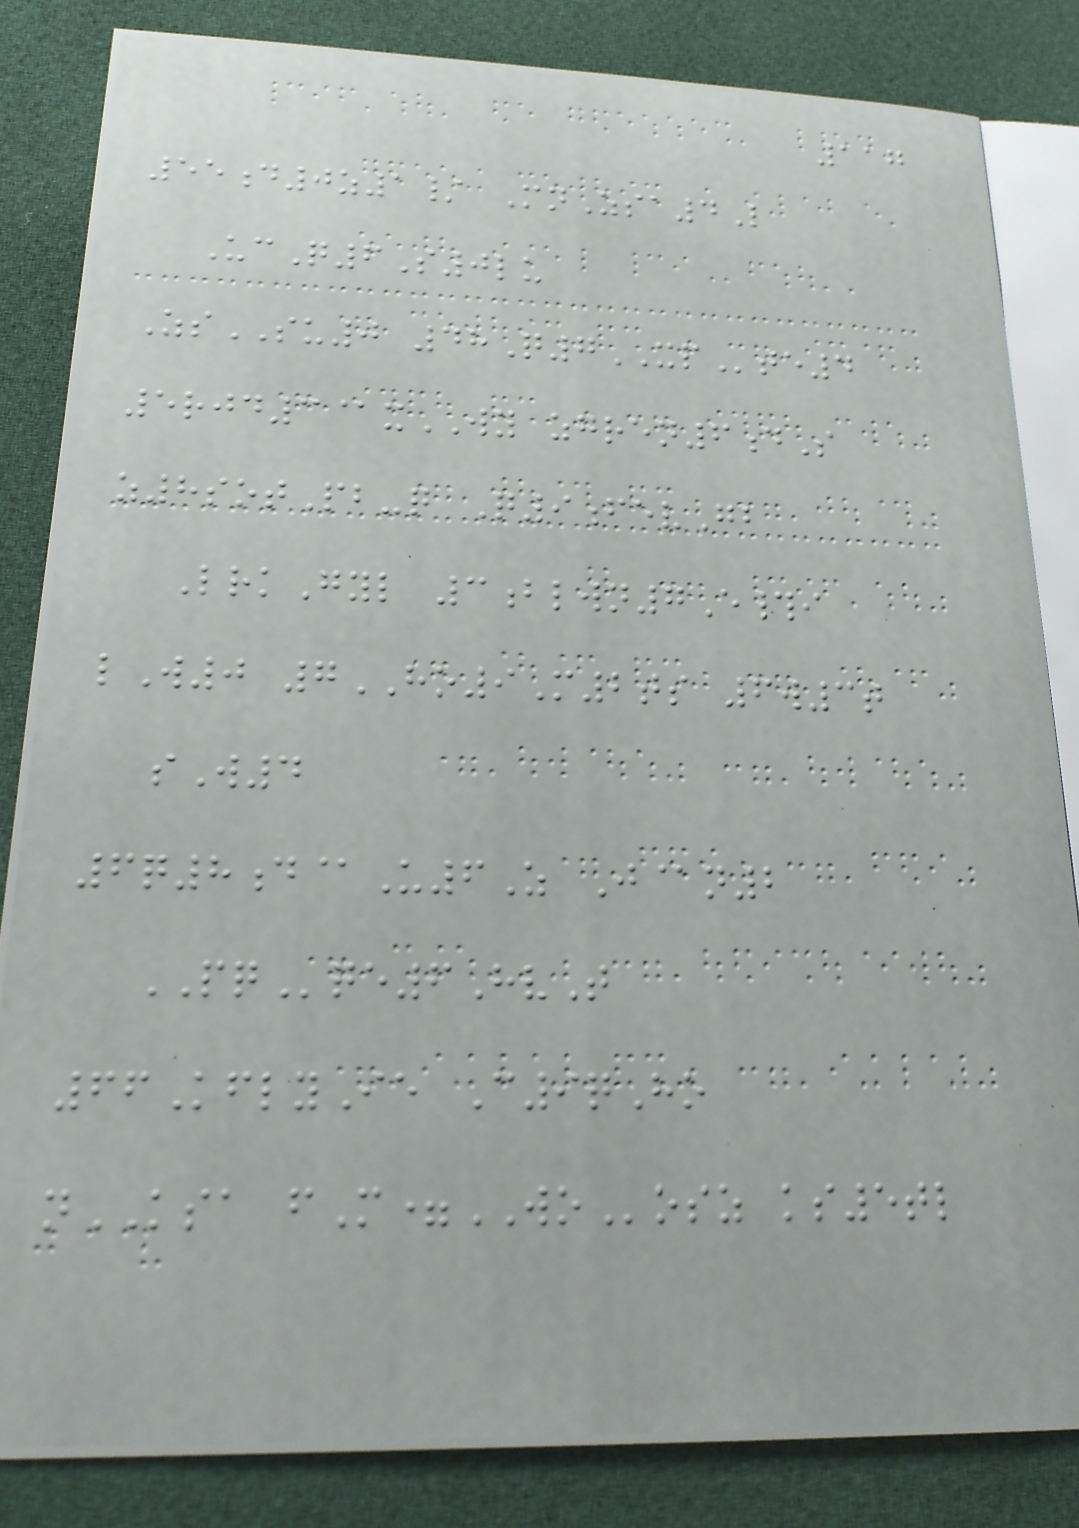117
55d0z1/ MnZsa4L
UcQ6S0lu
ZsSU0 48Q7XPte4
5rjd3@xWY zgren6dS
z8sotPb-q Q9fevGb
LrkGyl 3blwn7E#i
lW0 7HO9M2ts 6w3t
sW4
6q8d@U6Z J@n2
PQqe6HvT
66KflyIe C9qHo
nKSA fM=WOosz ks5tl
